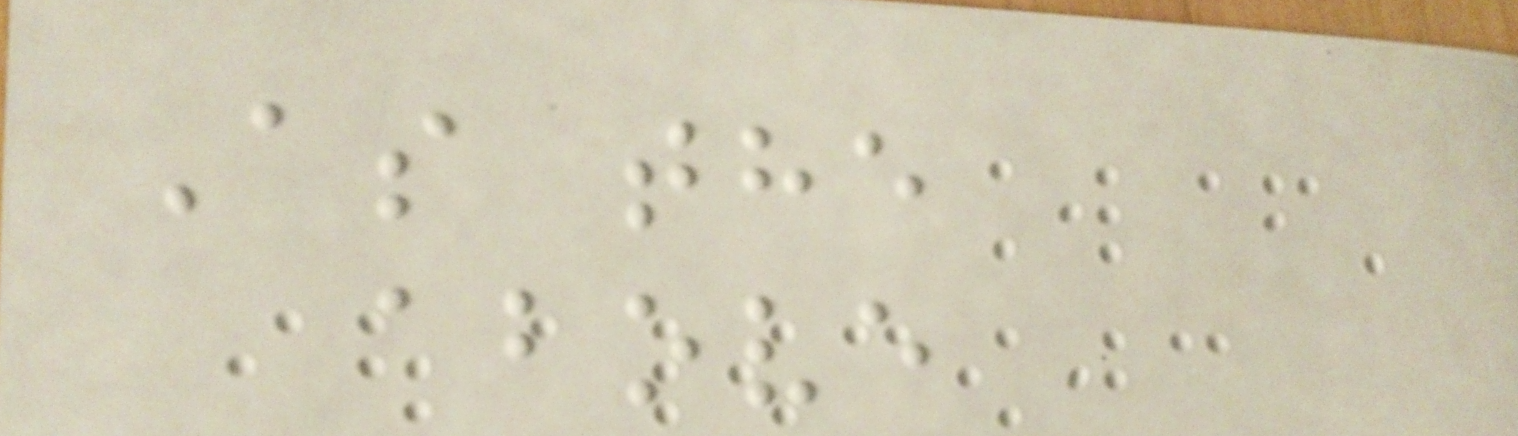As the
above
